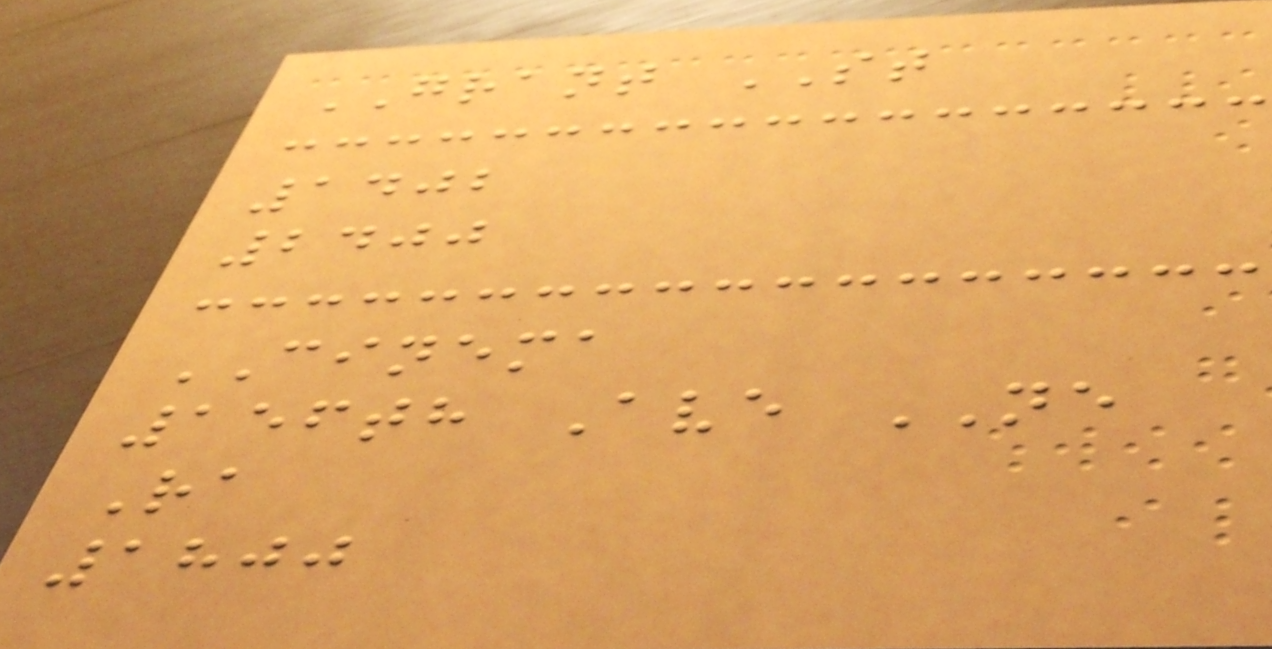GRANT ST
1402
2400
CINEMA
156th Ave NE
Ra
1800
